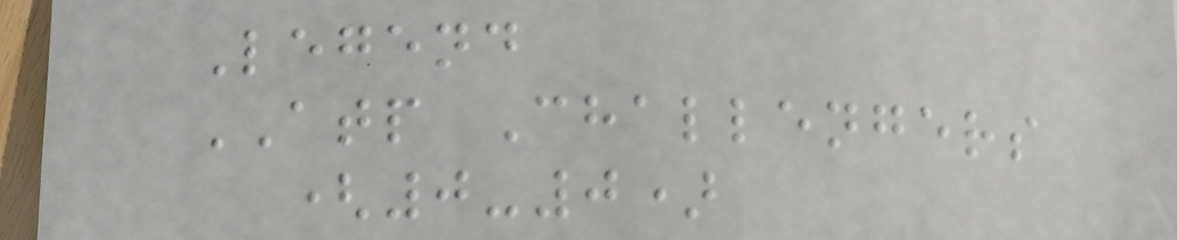Legend
ATP Challengers
(0-0)
